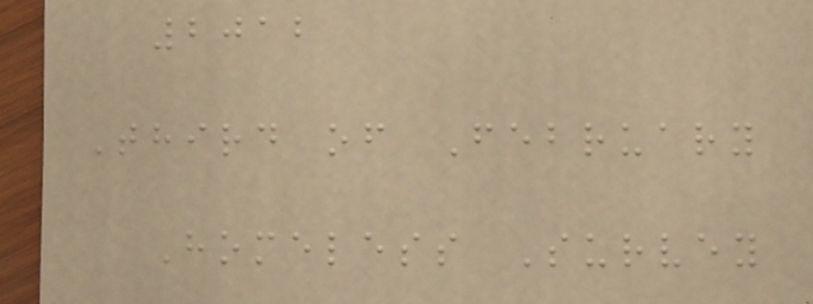2012
Third of February
Homeless Survey
